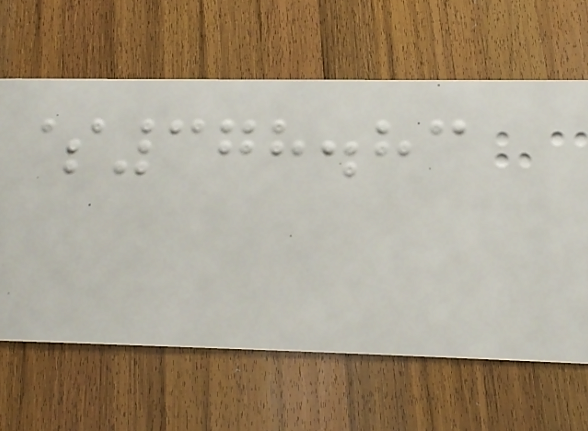$378.83
